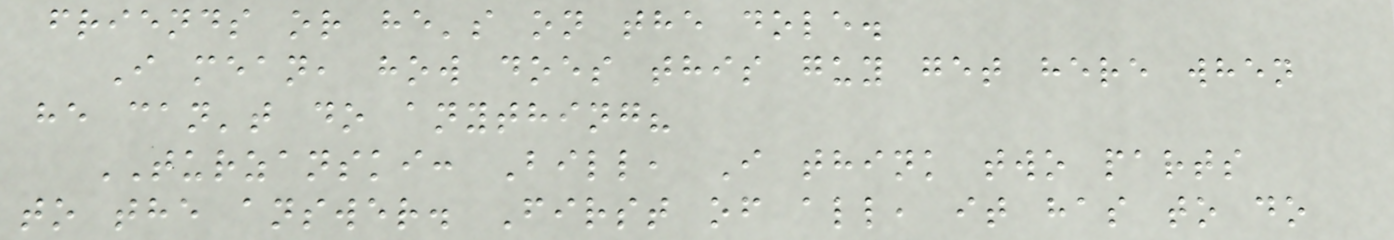friends or he's on the dole.
I mean, how does this guy get here when
he can't do anything?
TURZANSKI: Bill, I think two parts
to the answer. First of all, it has to do
